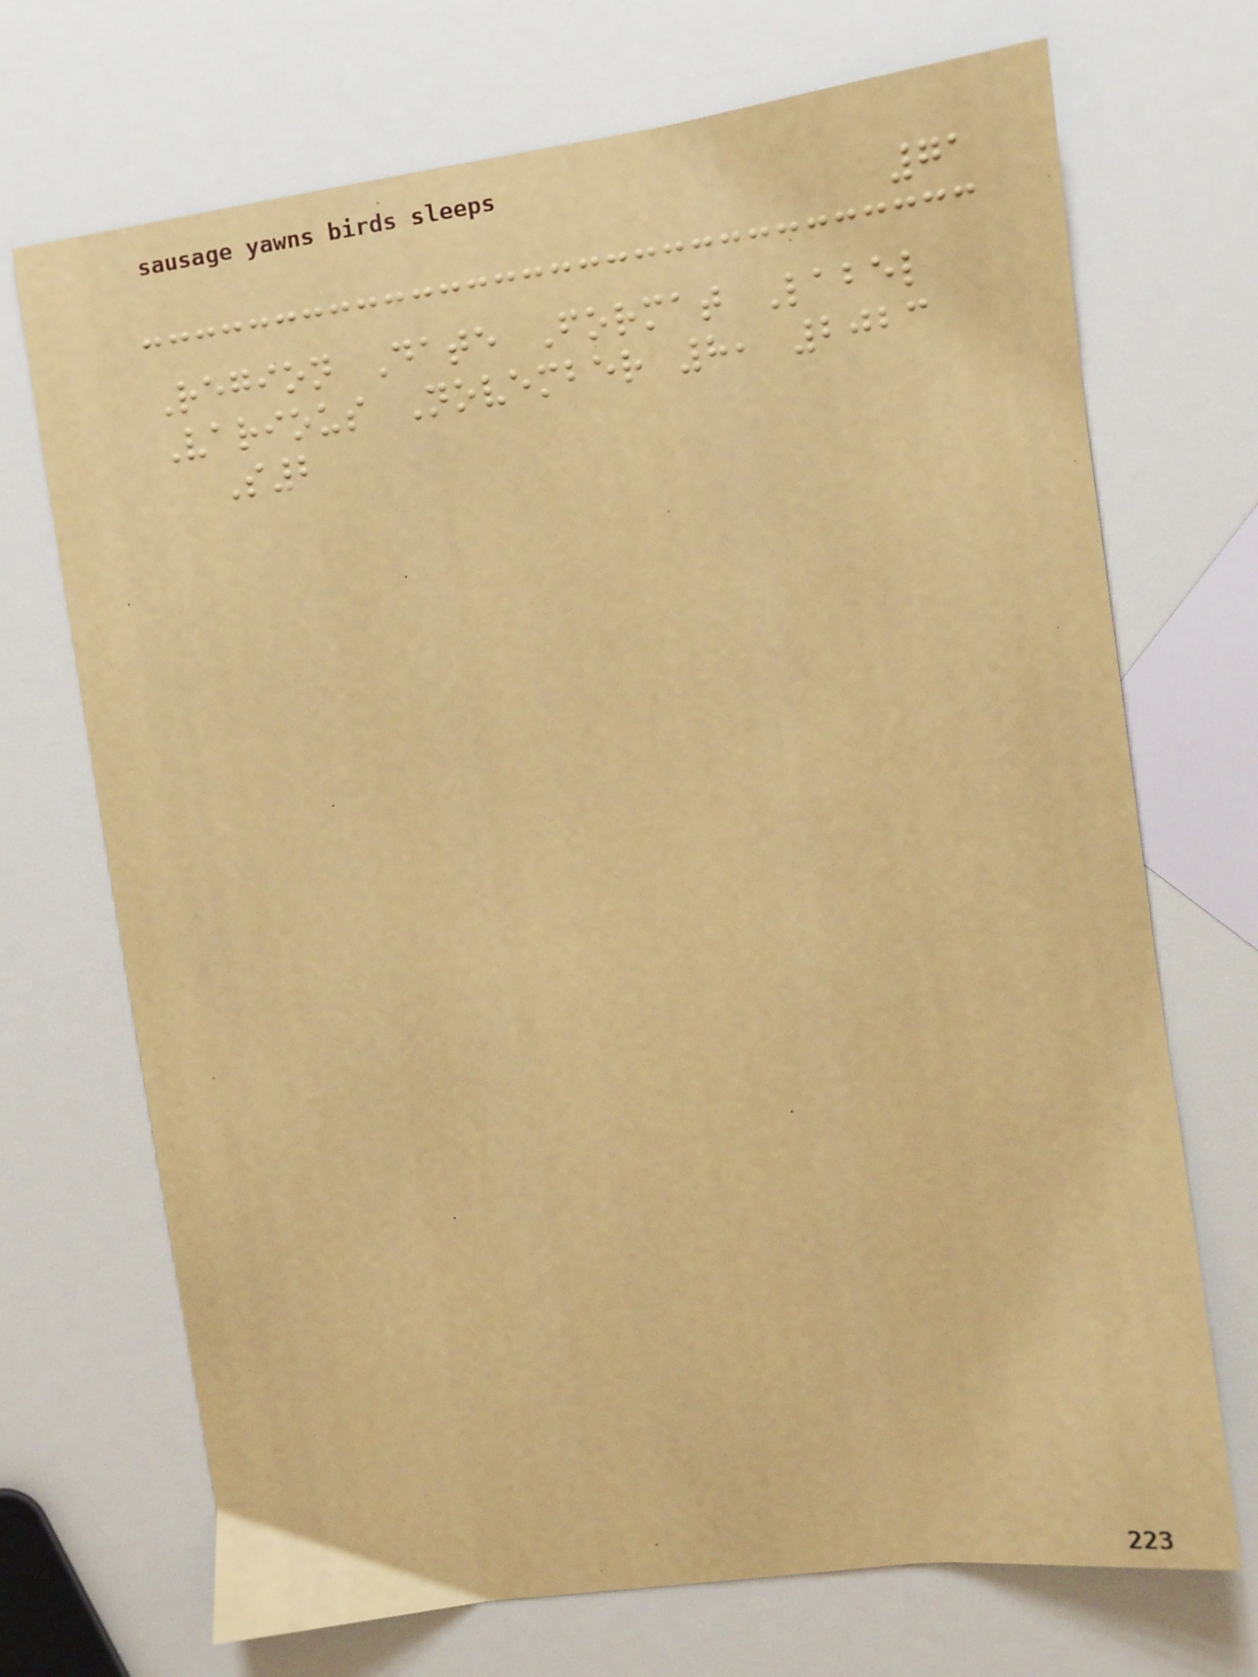71
Region Date Format Label
Various November 8, 2023
S2
